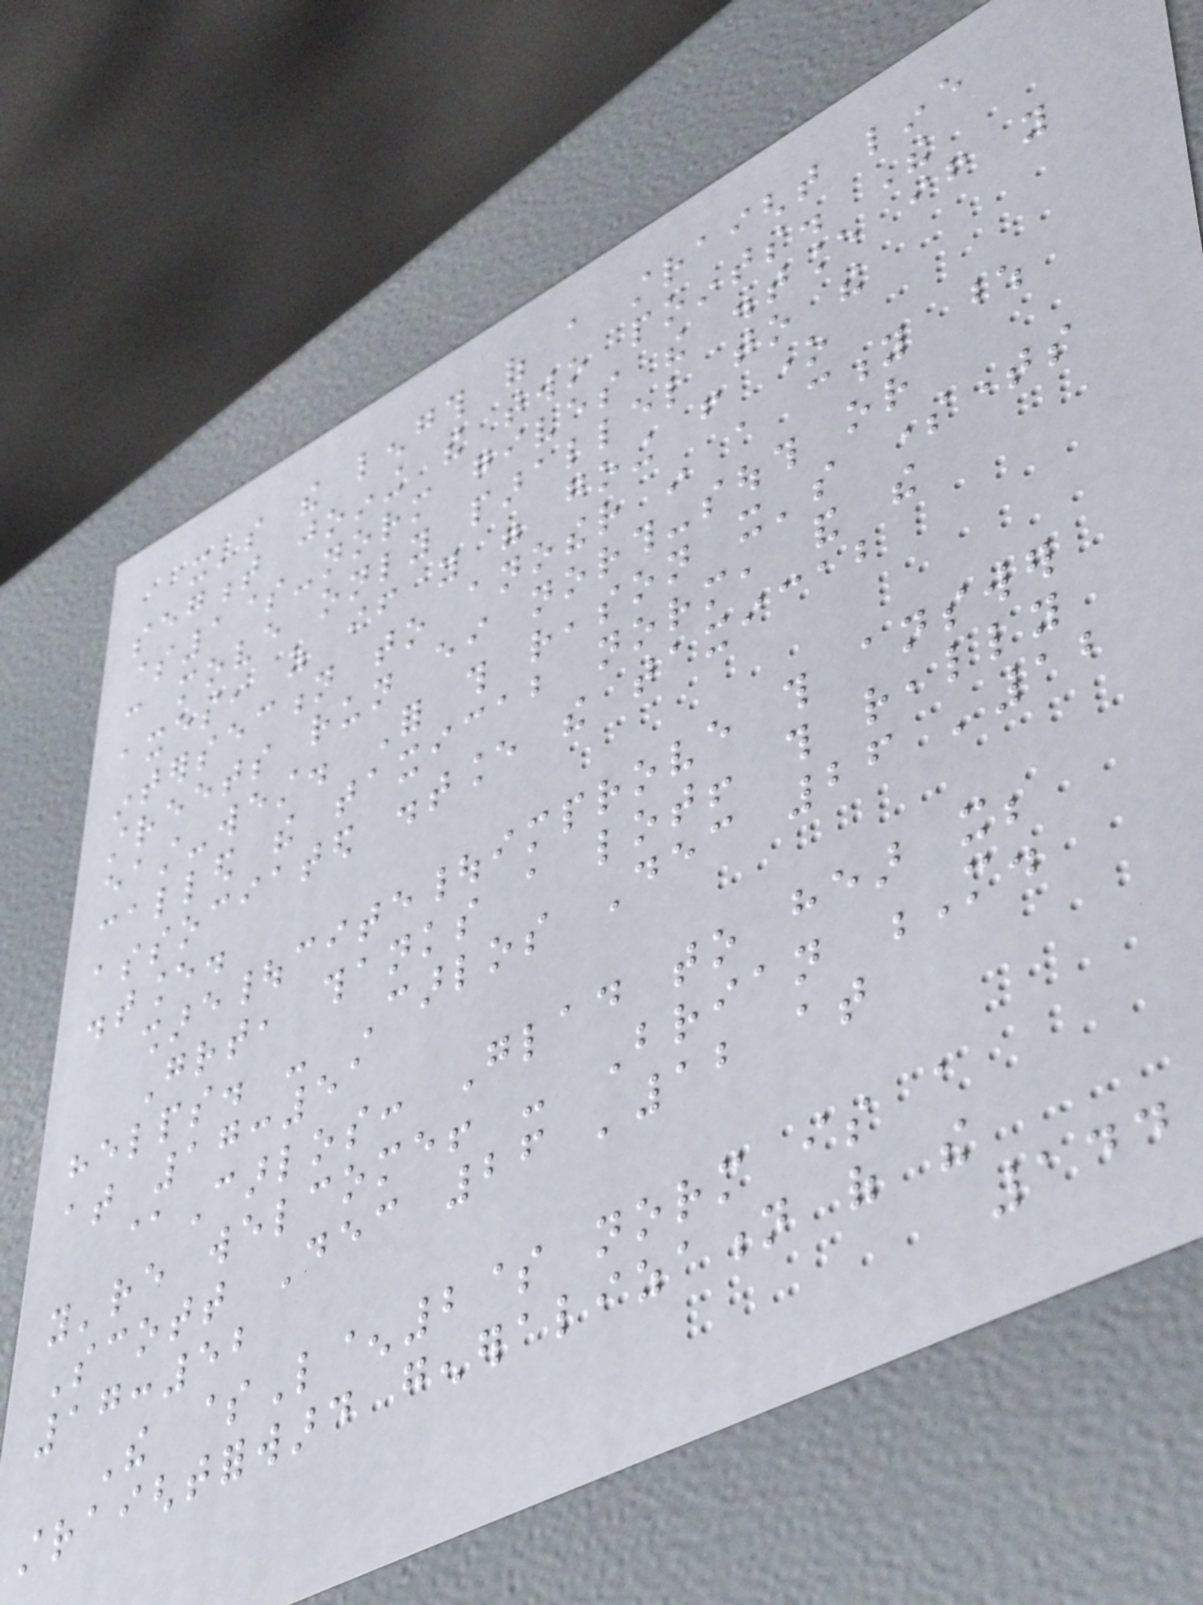it's the length of a straight line
segment joining the two points. The
$1$-norm gives the distance if you
can move only parallel to the
axes, as if you were going from one
intersection to another in a city whose
streets run either north-south or
east-west. For this reason it's sometimes
called the taxicab norm, and the
associated distance the taxicab
distance.
share|cite|improve this answer
Great, thanks a lot! this really
helps. - Carlos Dec 26 '12
at 17:51
@Carlos: Glad to hear it;
you're welcome! - Brian M.
Scott Dec 26 '12 at
17:52
The $L^2$ norm is a
straightforward generalization of the
144
